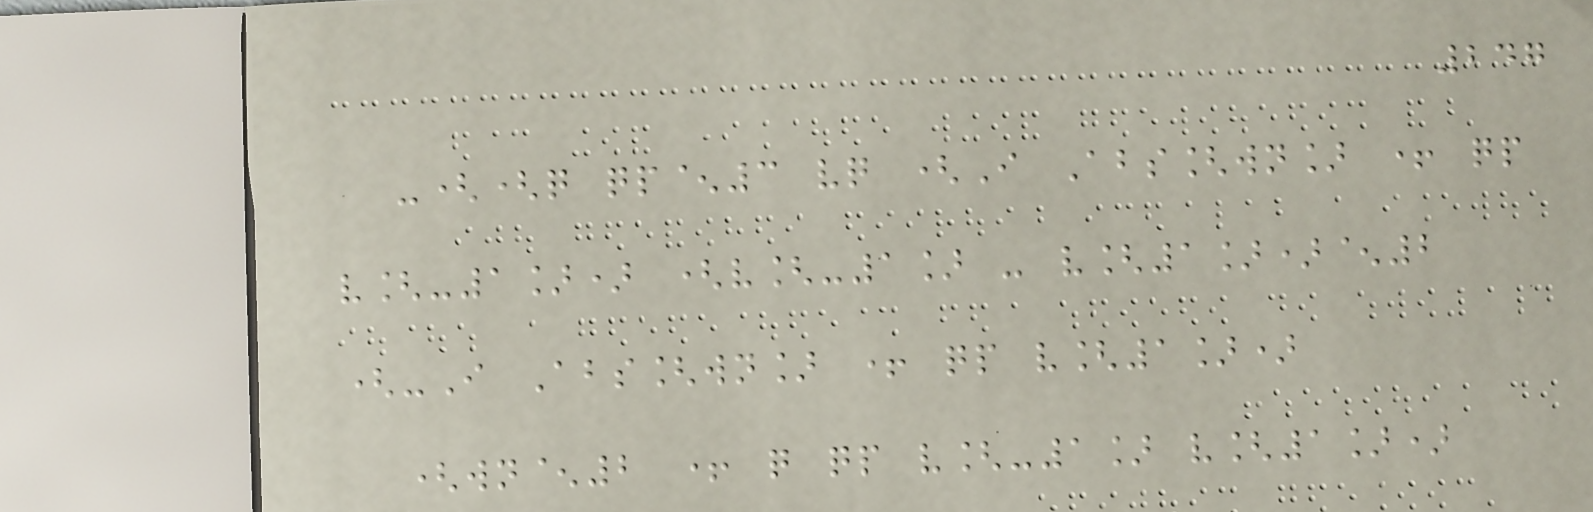247
-((q qp^3 vq (I Abs[wn] + qp
v[-1]) (v[-1] - v[1])^2
(-I Abs[wn] + qp v[1])
(wn^2 + q qp v[-1] v[1])
